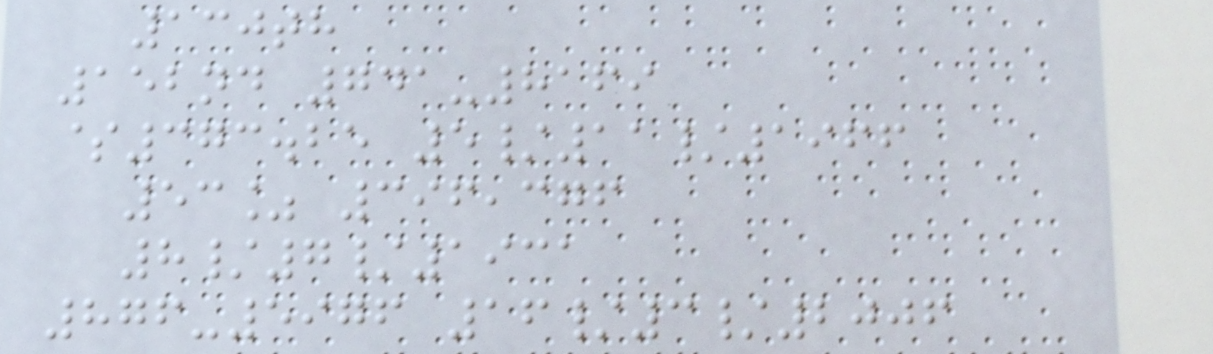130th
152nd 741-8169
$373.25 5/11/1966
53% 396,376
8/7/1931
876-5976 16/3/2006
